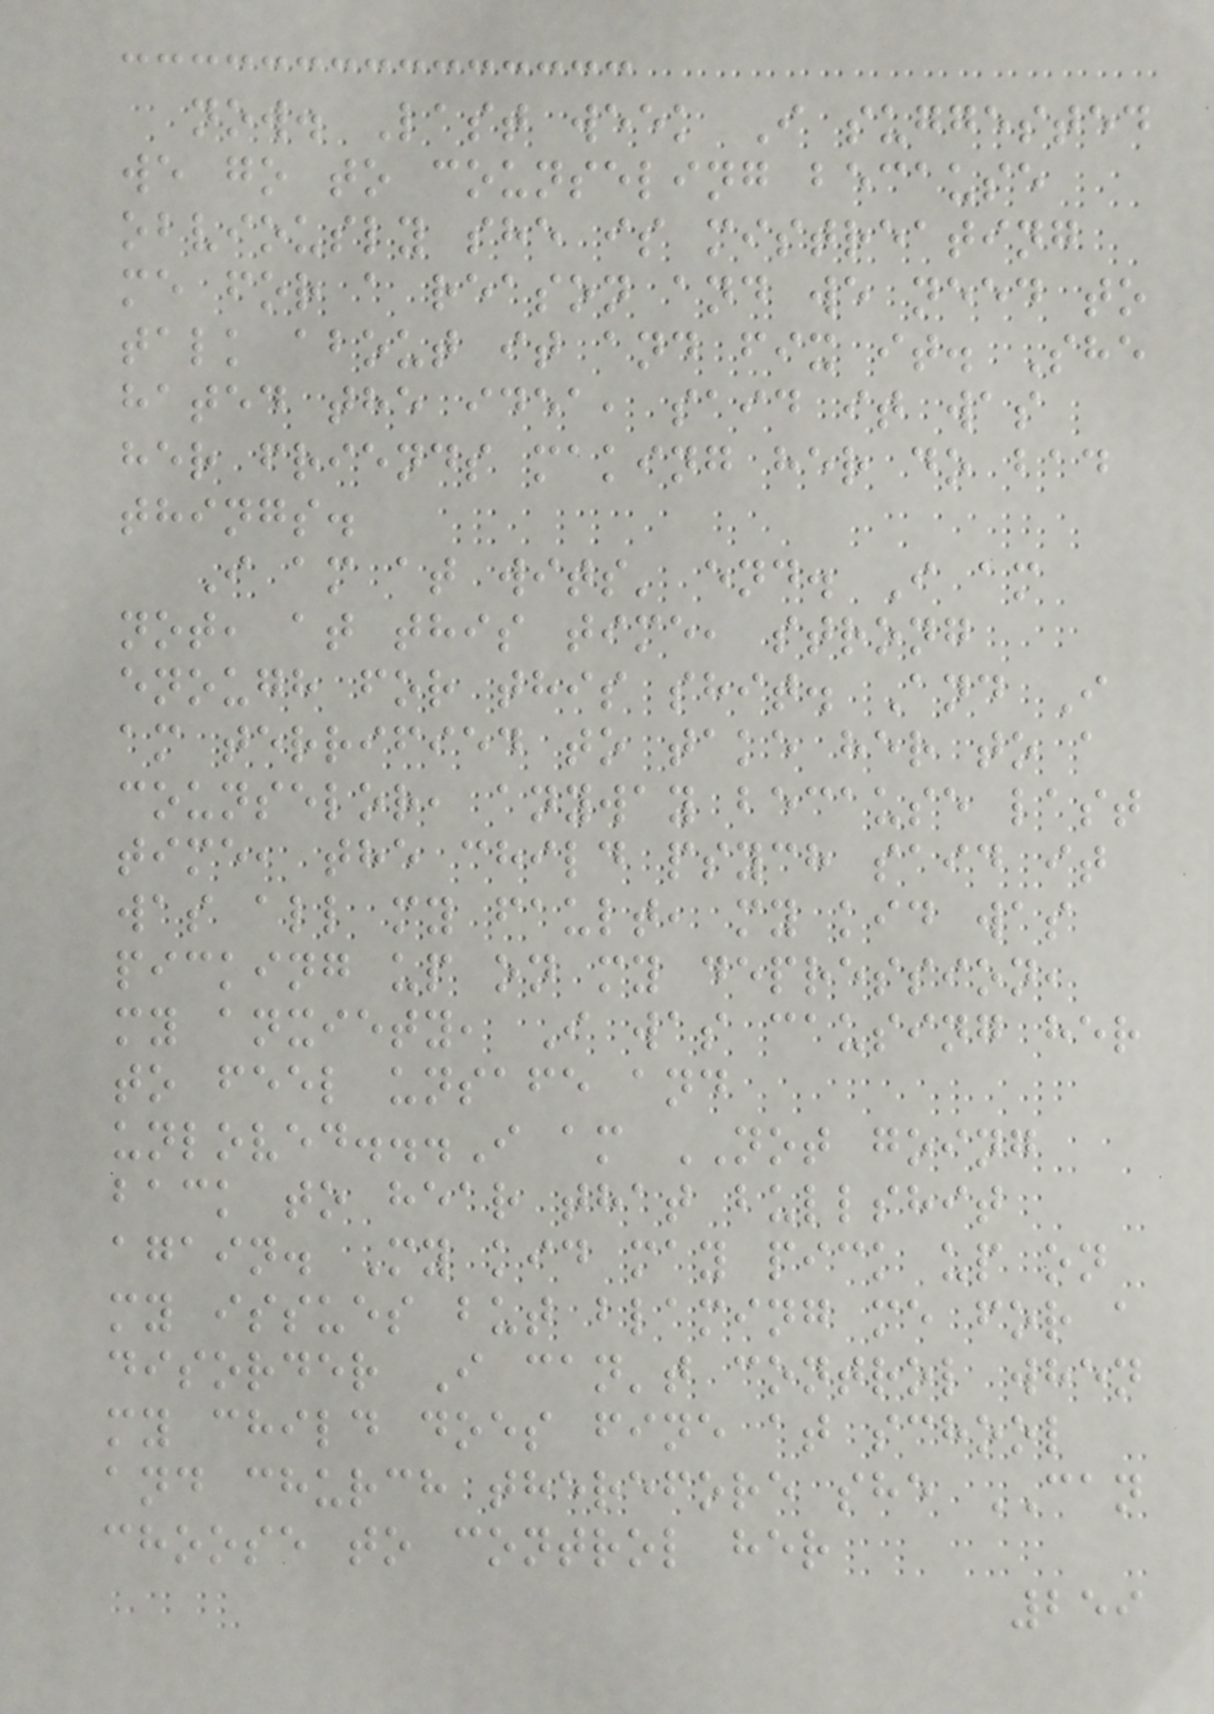now. Last week I suggested
we go to counseling because
obviously she is mistreating
me for a reason and we need to
talk about it and fix it. She
hated the idea, said it was
her friends making her do bad
things.
I am at wits' end. I am
not, at this time, strong
enough for this shit. And I
am terrified to take her to a
counselor, anyway because last
time, the child psych said it
was all my fault, my kid was
picking up on my depression,
my anxiety, I was causing her
to feel unsafe and
unloved...I am NOT going
back to hear that bullshit
again. My kid may pick up on
my issues but blaming me for a
disorder I can't control when
my child does fine at school
and church therefore she CAN
choose to control her
259
